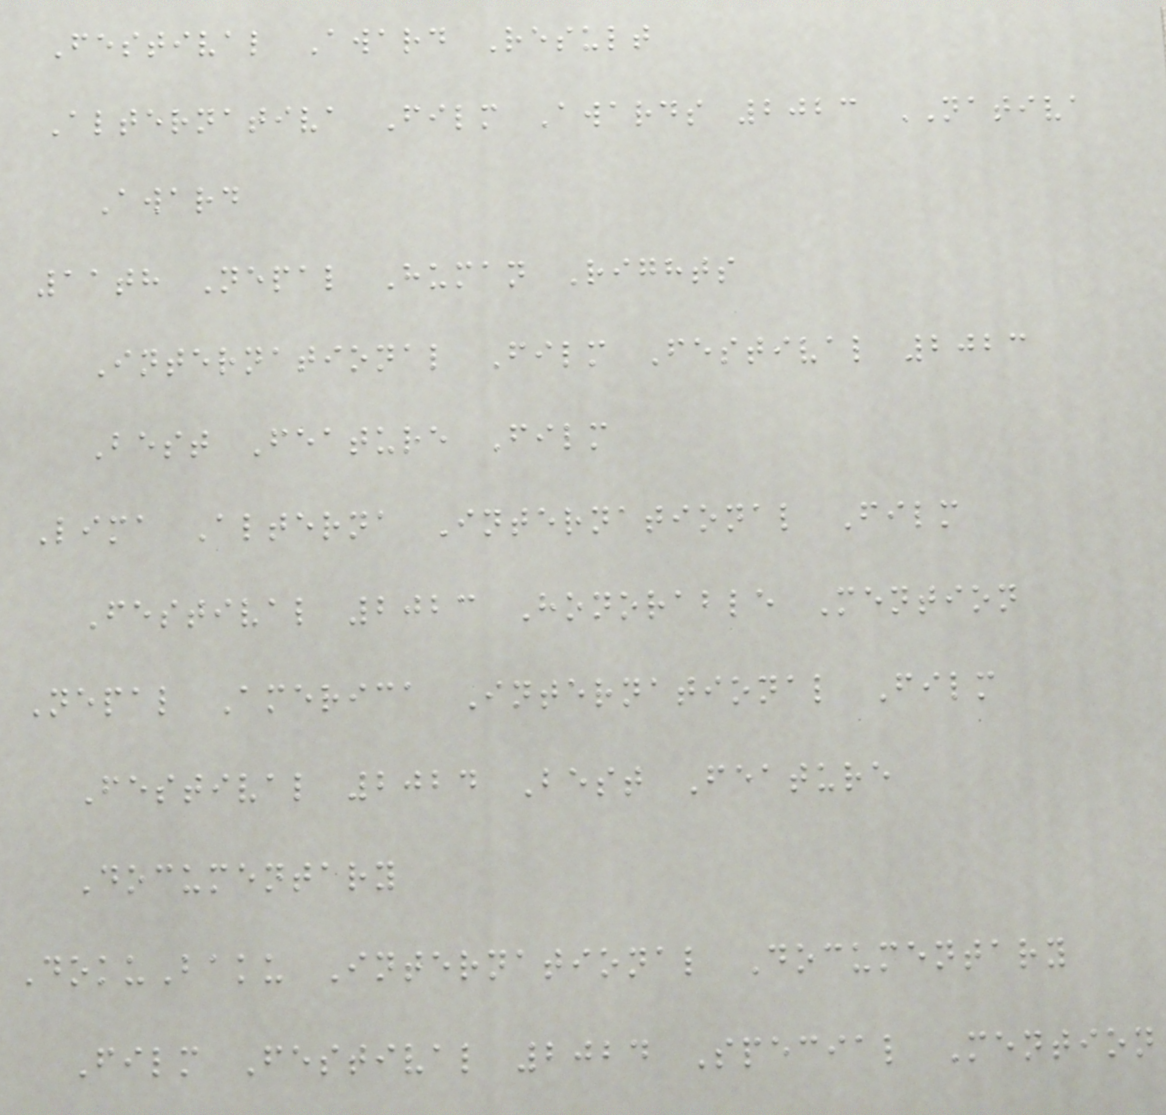Festival Award Result
Alternativa Film Awards 2023 NATIVA
Award
11th Nepal Human Rights
International Film Festival 2023
Best Feature Film
Lima Alterna International Film
Festival 2023 Honorable Mention
Nepal America International Film
Festival 2024 Best Feature
Documentary
DokuBaku International Documentary
Film Festival 2024 Special Mention
